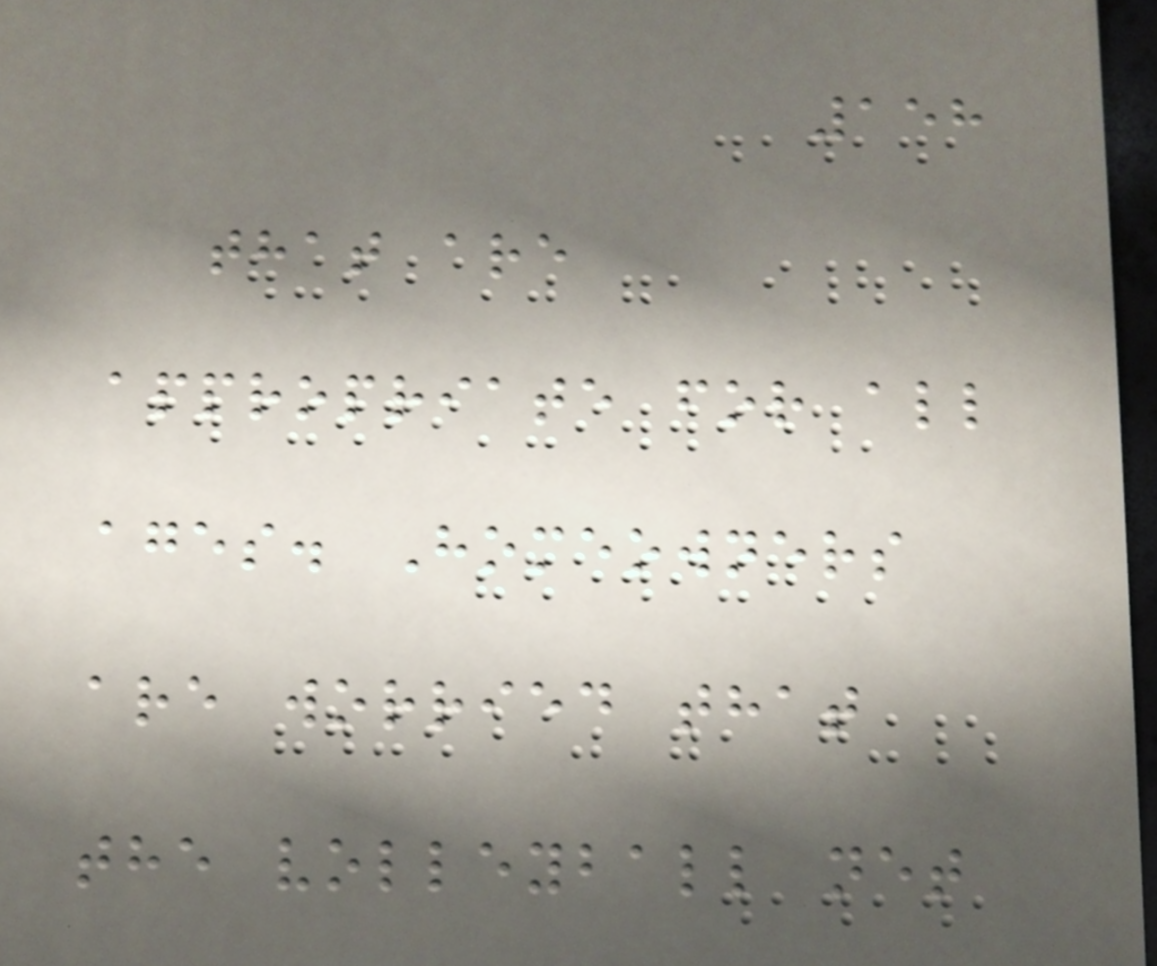158
that are
appropriate for all
ages. Homeowners
are worried that
the volleyball net
